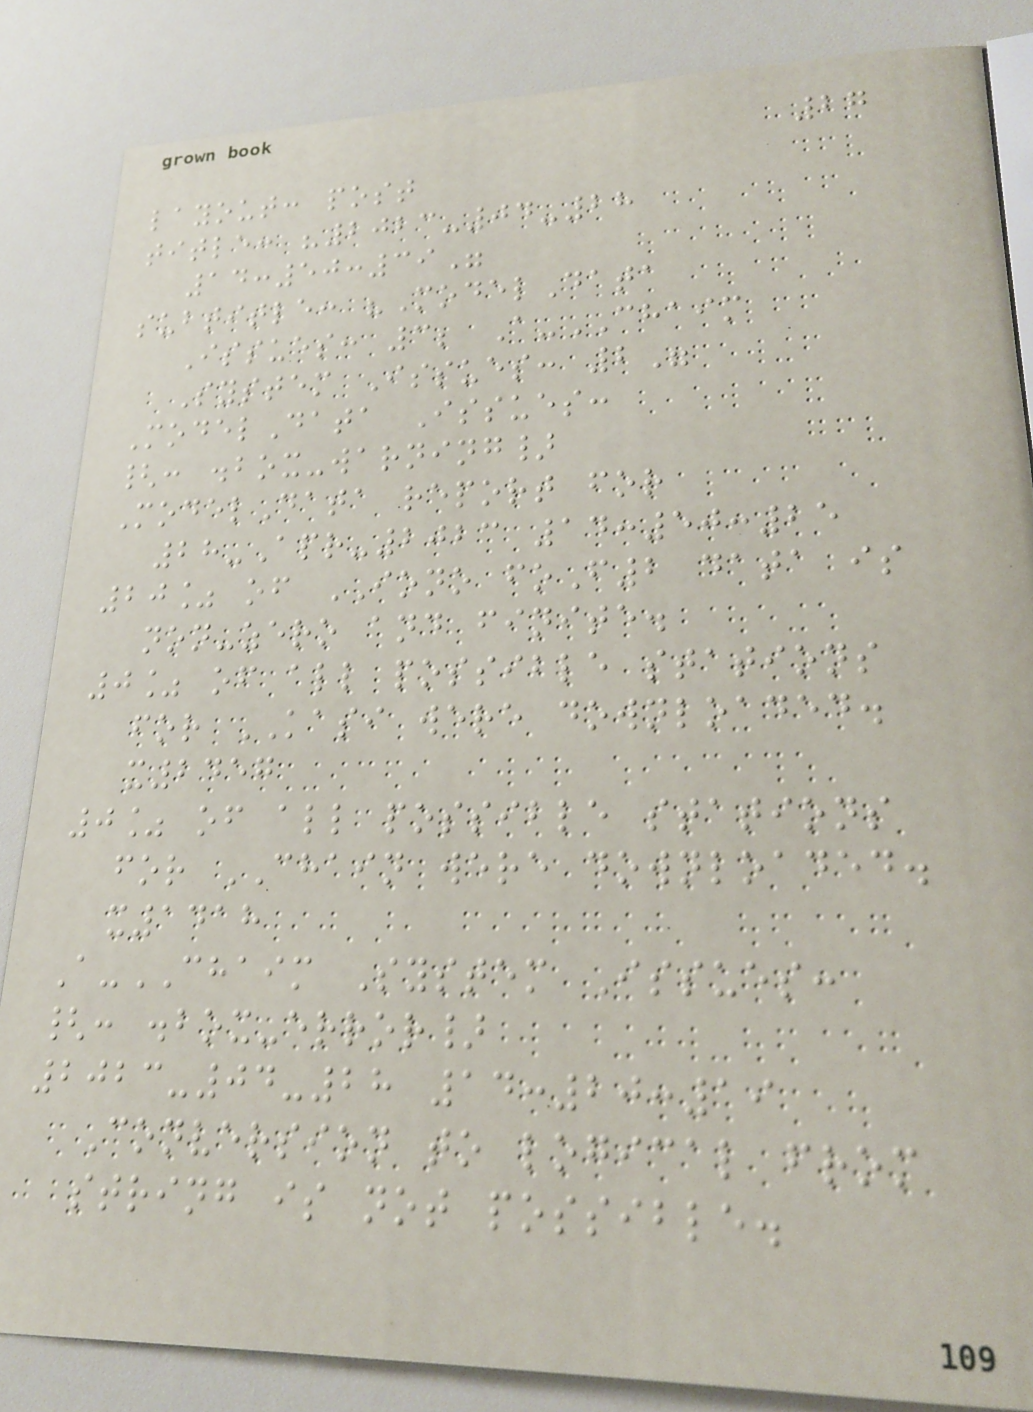27
layout: post
title: "2023-04-28
14:50:39"
subtitle: "ModelData
Issues: 3; A-CHAIM
System Issues: 2"
ModelData Issues:
{: .box-warning}
ModelData report for
28-Apr-2023 14:50:25
20% of IONO foF2 data is
non-zero and finite.
0% of all possible stations
for KASI were downloaded.
x2457
0% of all possible stations
for CHAIN were downloaded.
x1418
A-CHAIM System Issues:
{: .box-error}
2023-04-28 14:20:19
Conversion to logical from
string is not possible.
